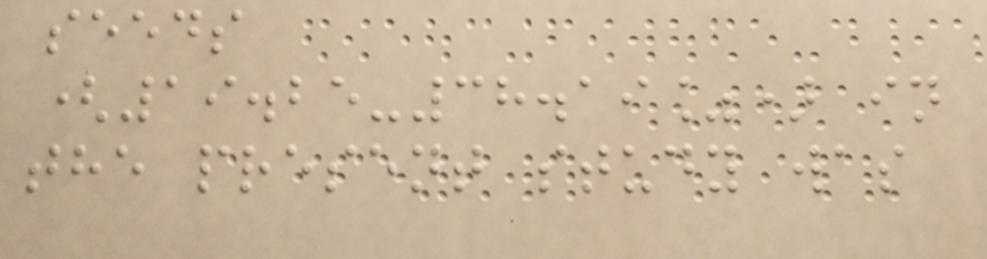seeds
(19.25-38.19%) in
the present study was
